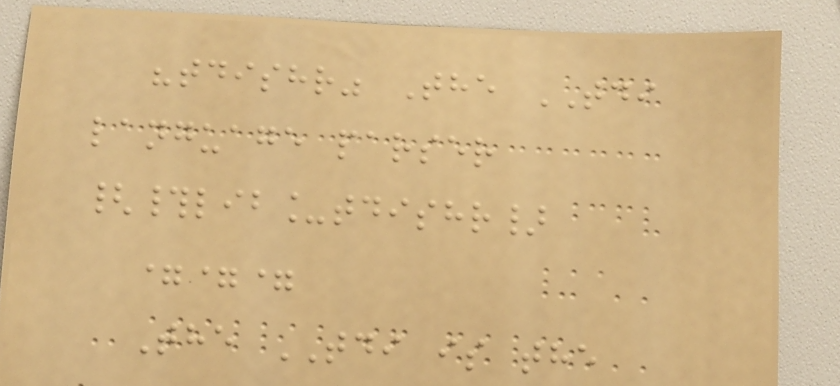"tdishr" The TDI
language parser
{#lib_tdishr}
===
The TDI is the
